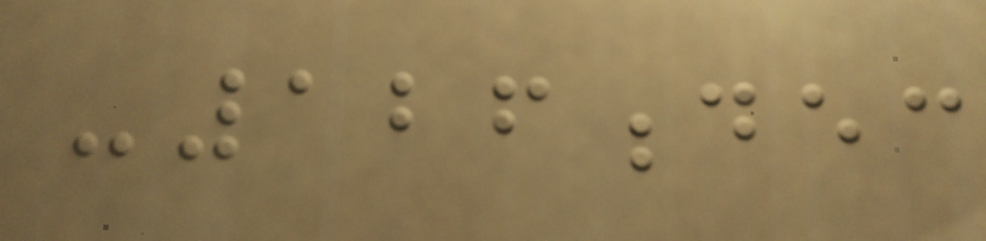-126dec
